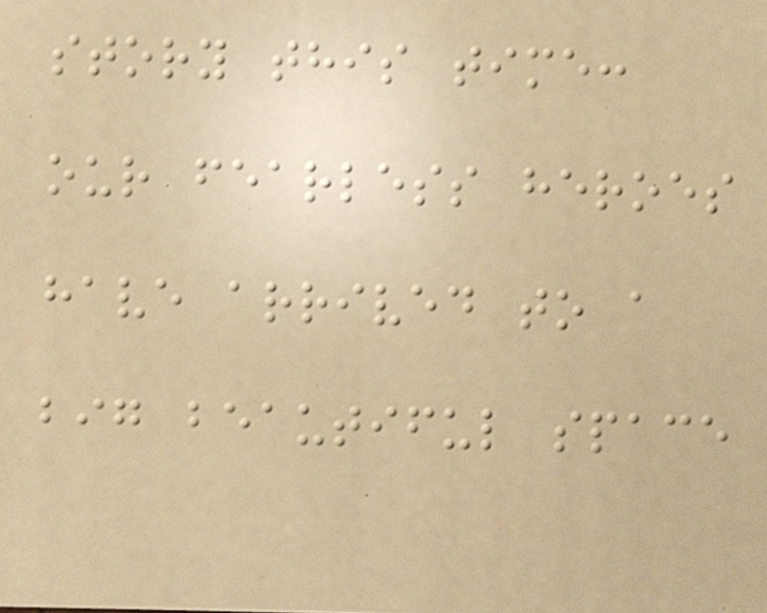story this time:
our fearless heroes
have arrived to a
big beautiful space
